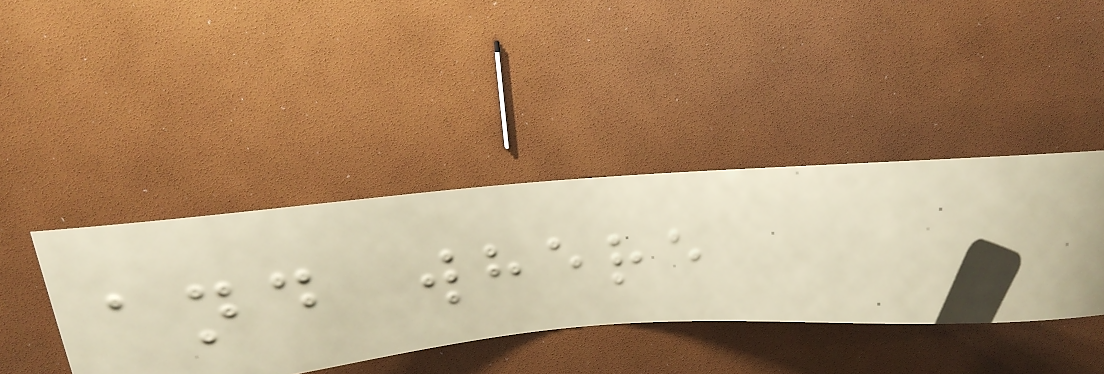and where
